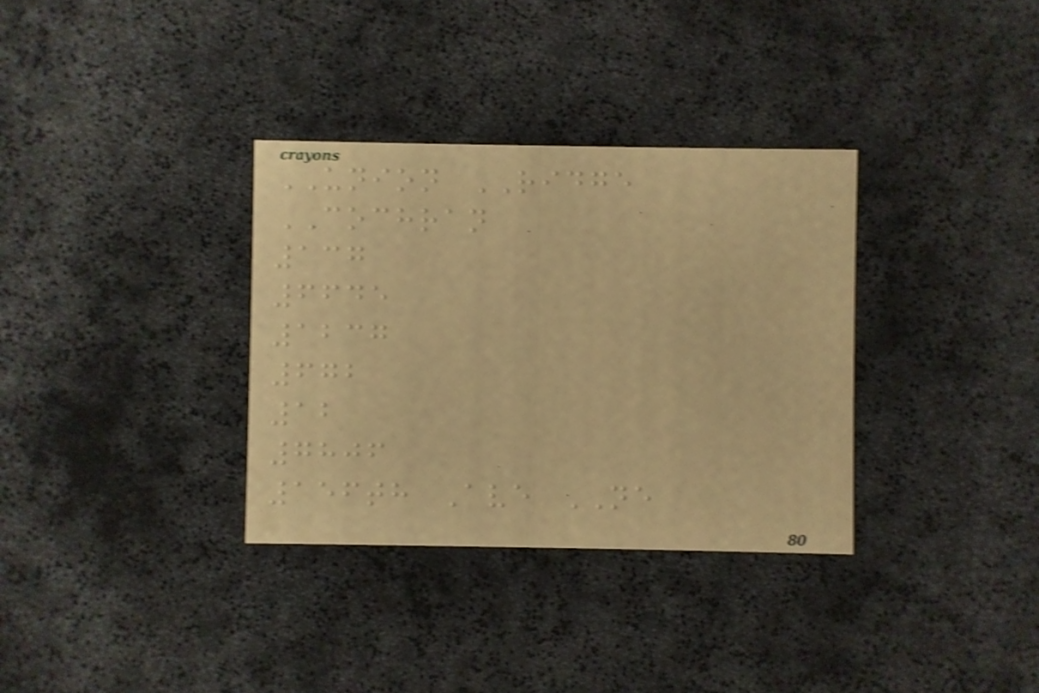UNION RIDGE
COCHRAN
137
6645
1237
672
12
7806
156th Ave NE
